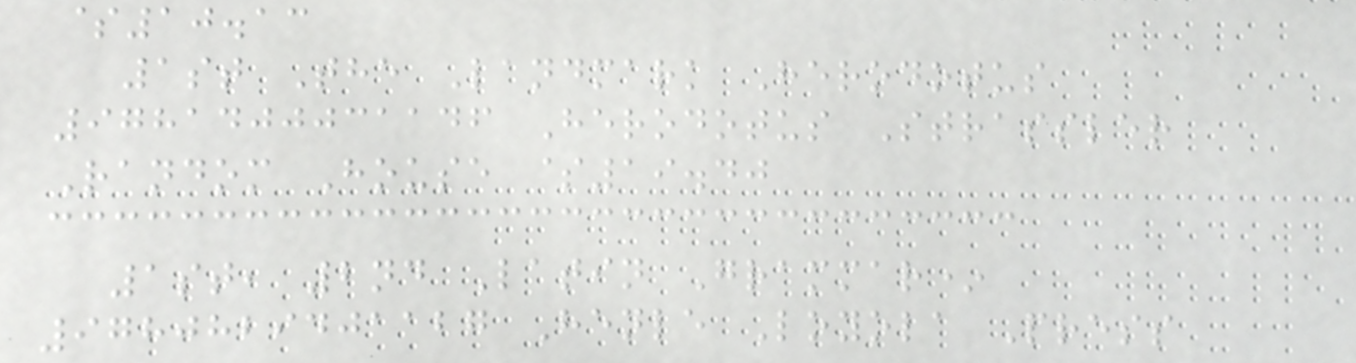$10.13
1st The Landmark Herodotus
9781400031146 Herodotus Strassler
Random House $19.40
1st, 2nd Latin Grammar*
9780829401127 Henle Loyola Press
